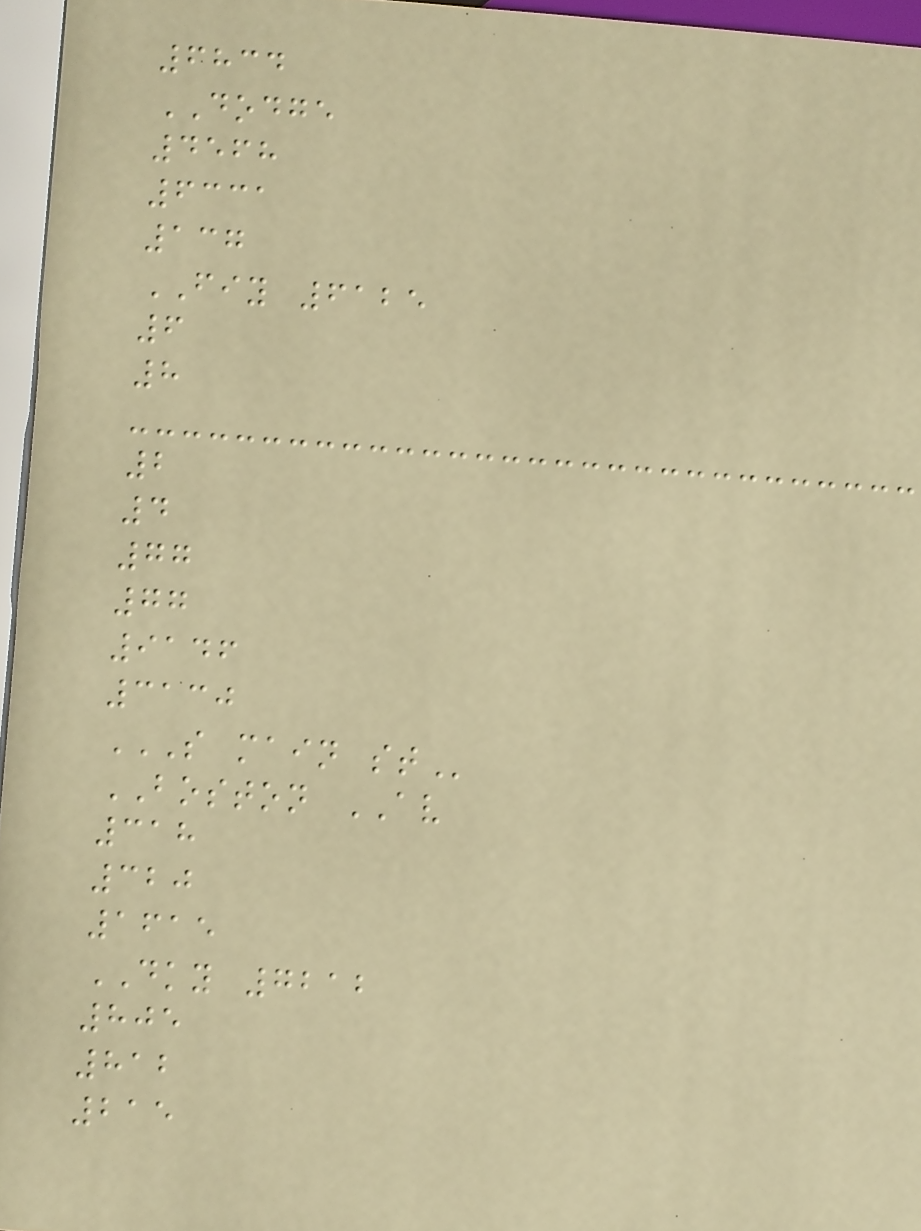6834
DODGE
4568
6331
137
FIY 6125
6
8
2
4
77
77
9146
3130
S MAIN ST
BOSTON AV
318
320
1615
DKY 7212
805
812
215
